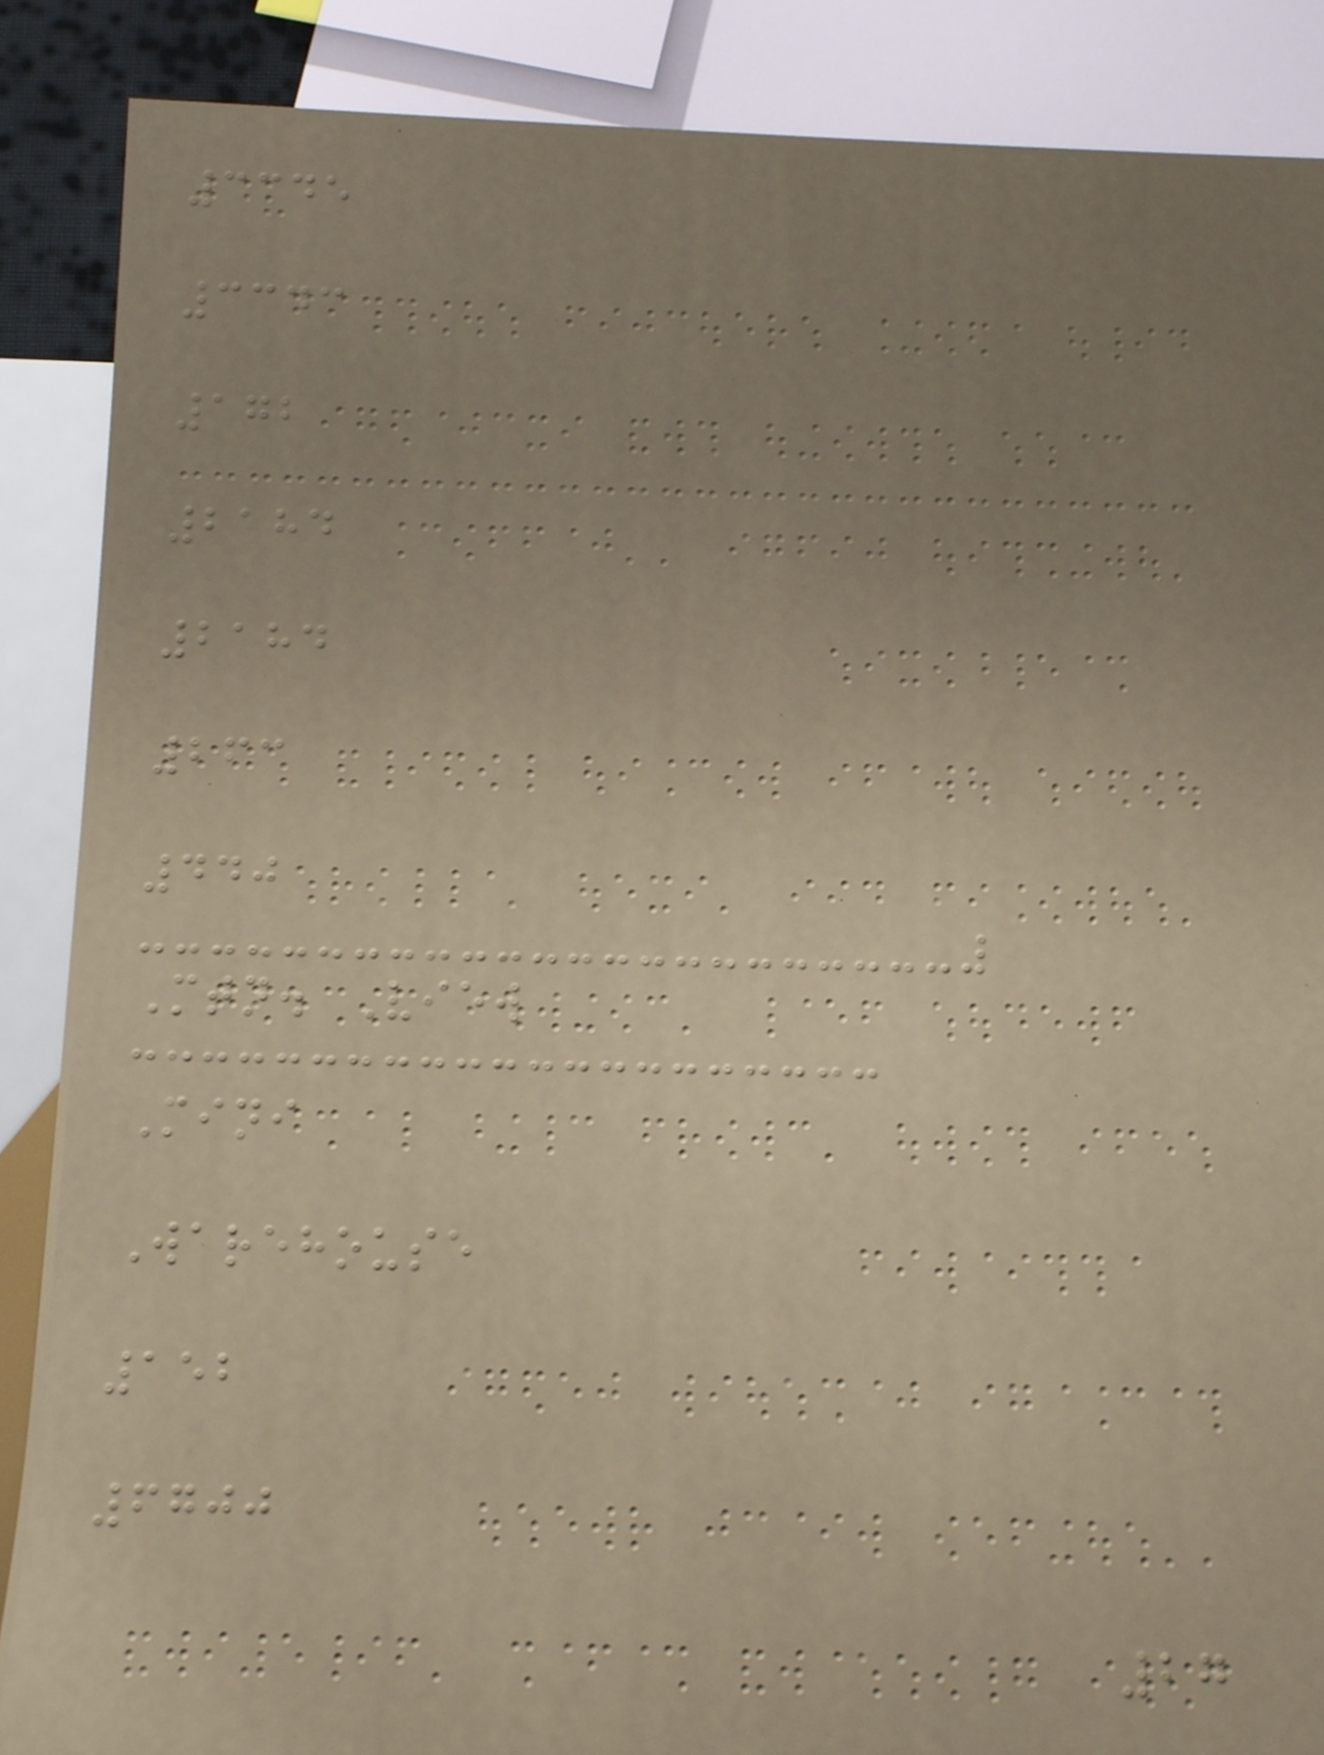3345
3343
172
2184
2184
263
440
Mtn. View
Mini
Warehouse
152
6700
27
